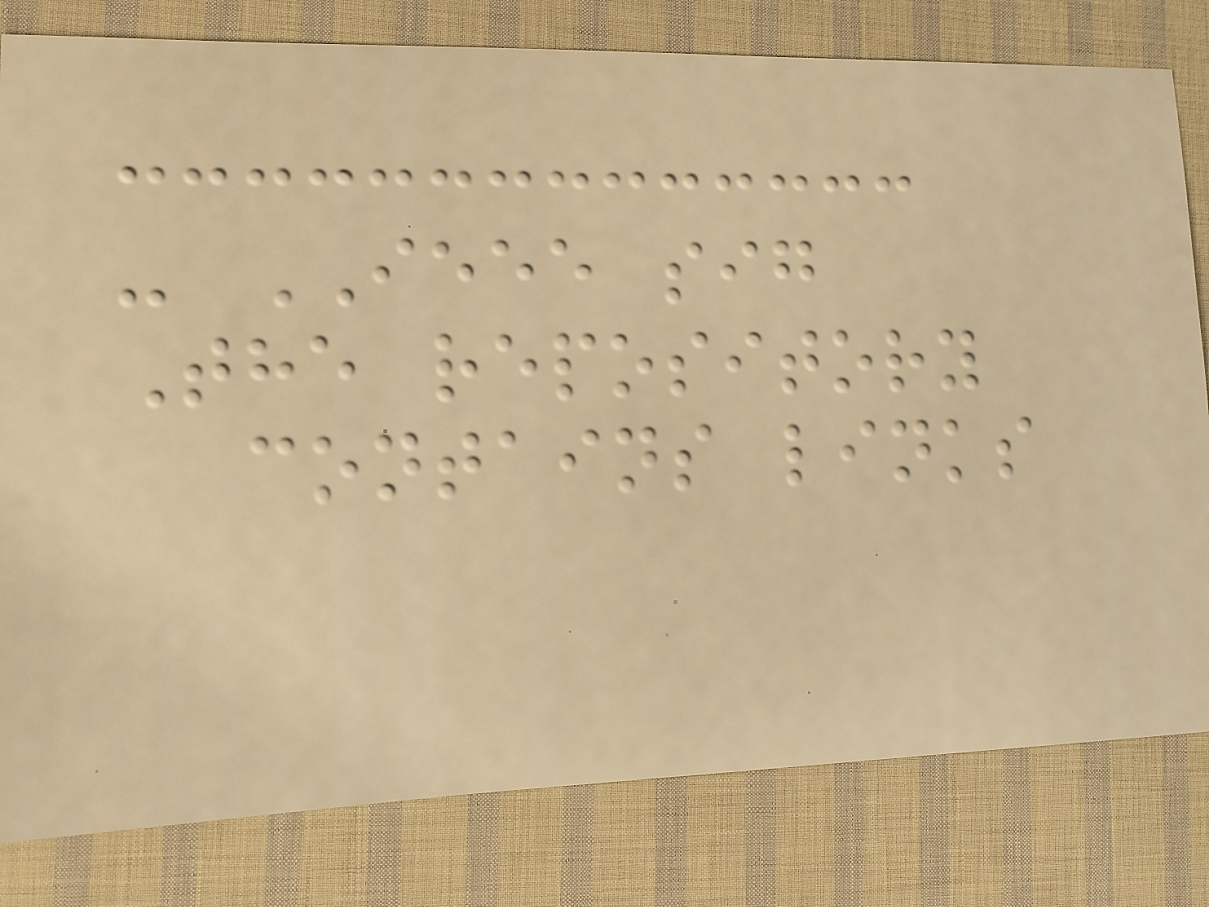- IEEE sig
The repository
contains links
